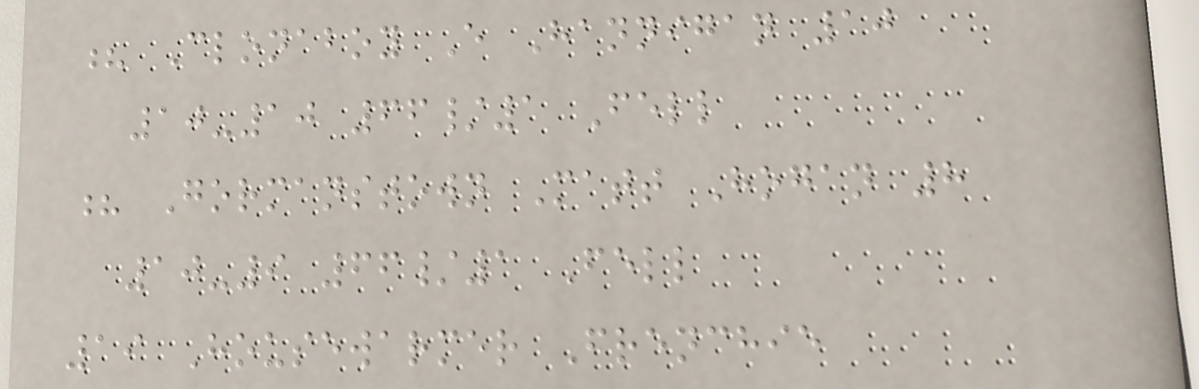? Clonaboy E Hannigan 10
10-10 66/1 Fell
? Gormanstown Matt Hogan 8
10-9 66/1 Fell
19 Housewarmer Frenchie
